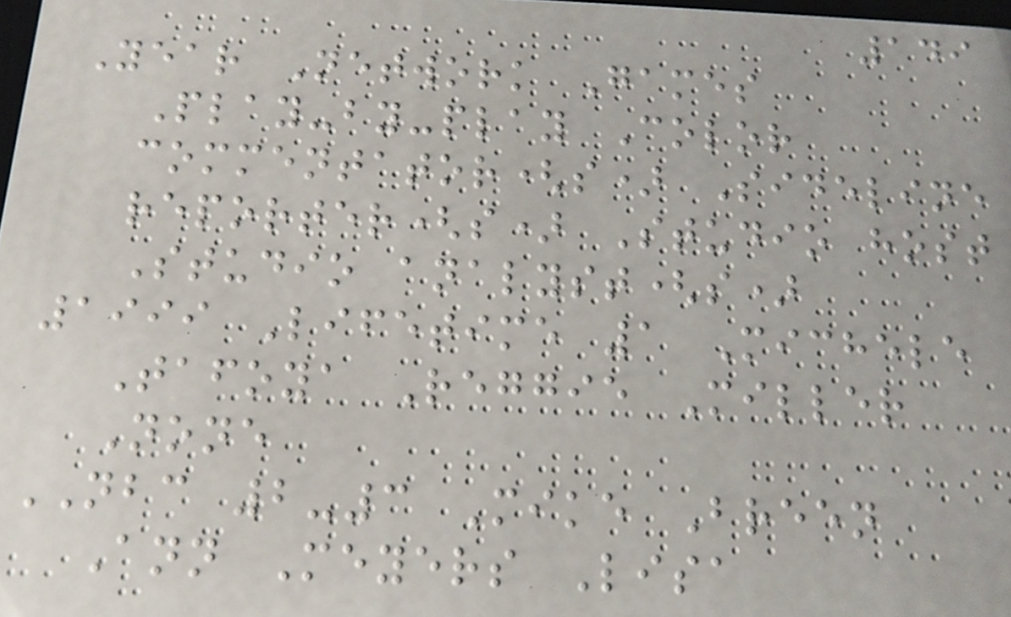149
Year Network Games
Play-by-play Color
commentator(s) Sideline
reporter(s) Studio host
Studio analyst(s)
1999 Lifetime 1 Michele
Tafoya Reggie Miller
None
NBC 2-3 Mike Breen
Ann Meyers Lisa
